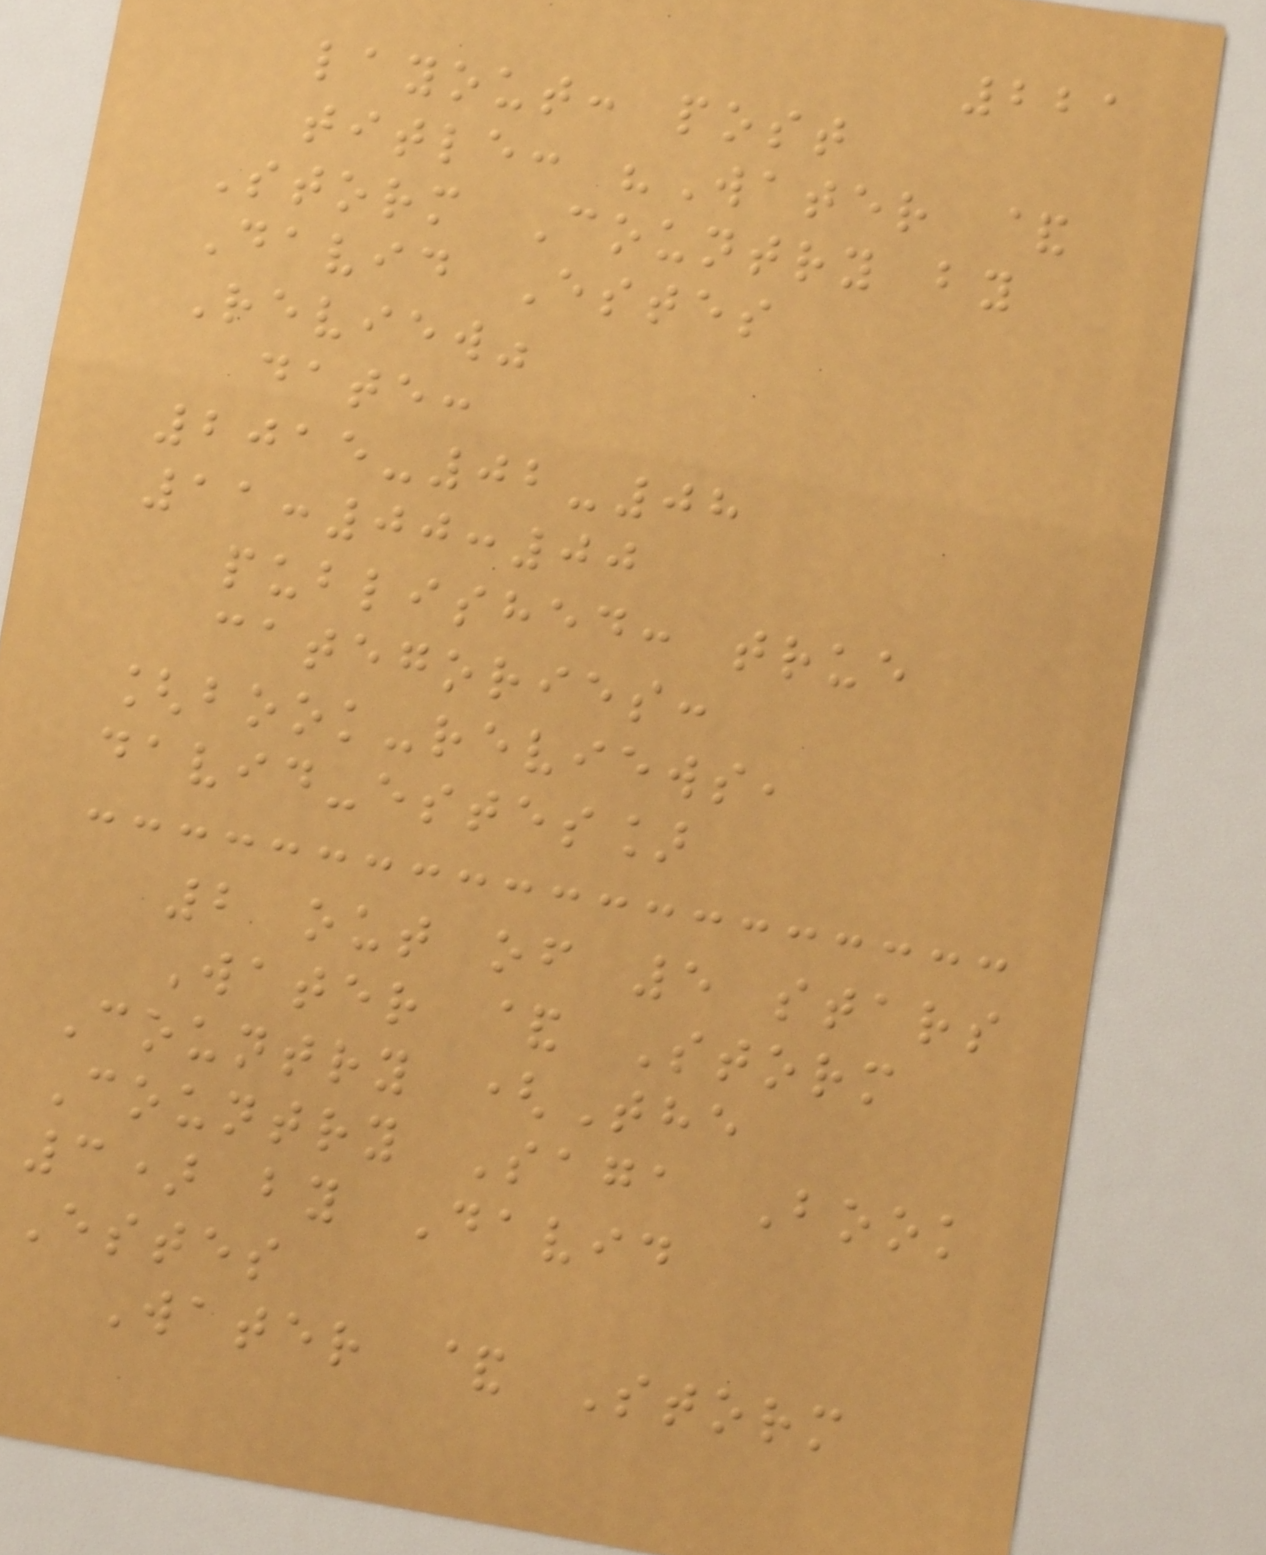221
layout: post
title: "Water &
Storm Country by
David Estes
Review"
date:
2015-02-08
11:00:00
published: true
categories:
[book-reviews,
david-estes]
2 out of 5 stars
Water & Storm
Country (The
Country Saga Book
3) by David
Estes
Water & Storm
